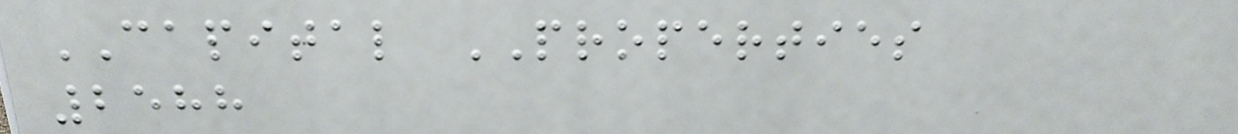CAPITAL PROPERTIES
2588
